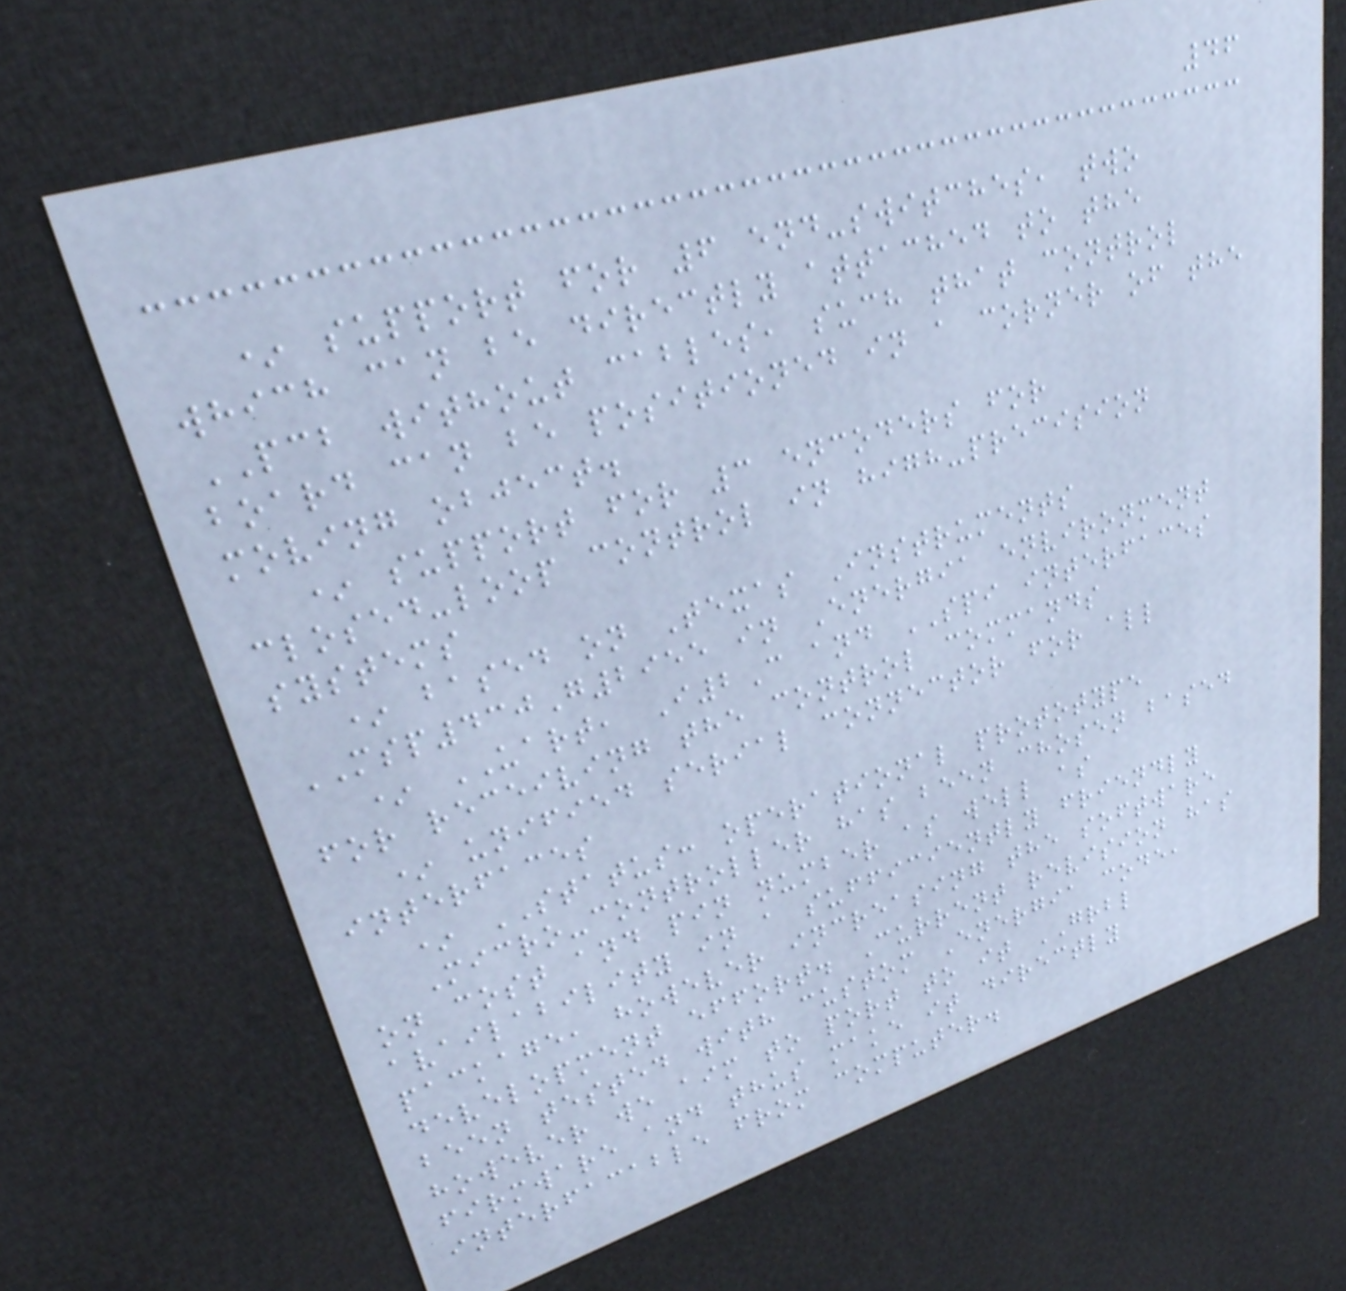46
* support for 6 end-switches, two
which can be directly attached to the
PCB without cables, such that control
board can be positioned in a corner of the
moving object.
* support for 3 encoders for
closed-loop control in high-precision
systems
* based on Texas Instruments
MSP430G2955 in Energia environment
* UART, I2C and SPI interfaces
for receiving the control commands
* unified serial connector for all
interfaces
* STATUS: operational prototype
Micro-controller has been chosen based
on cost and pin number as well as
availability in a sufficiently friendly
package, however increasing the software
development effort. Current revision has
been tested with custom Energia code,
however we aim to port to it GRBL
firmware and thus make it directly
interfacable from computer.
